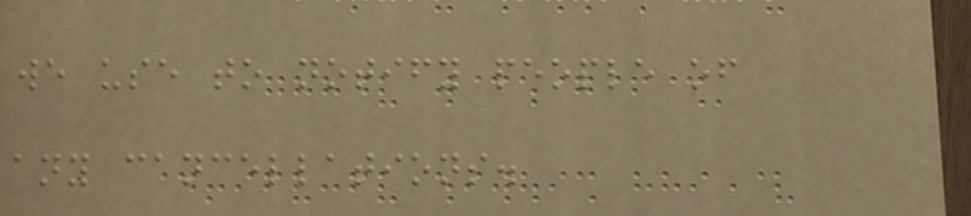we use to notify people of
any cancellations.
